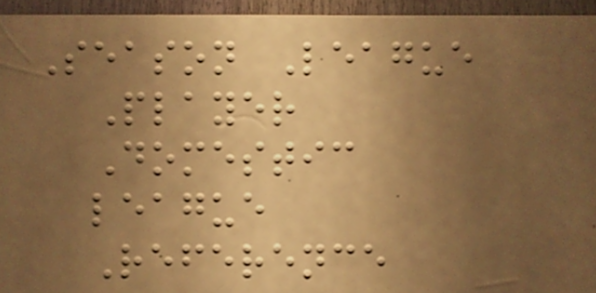Season League
Player
Domestic
league
Reference
